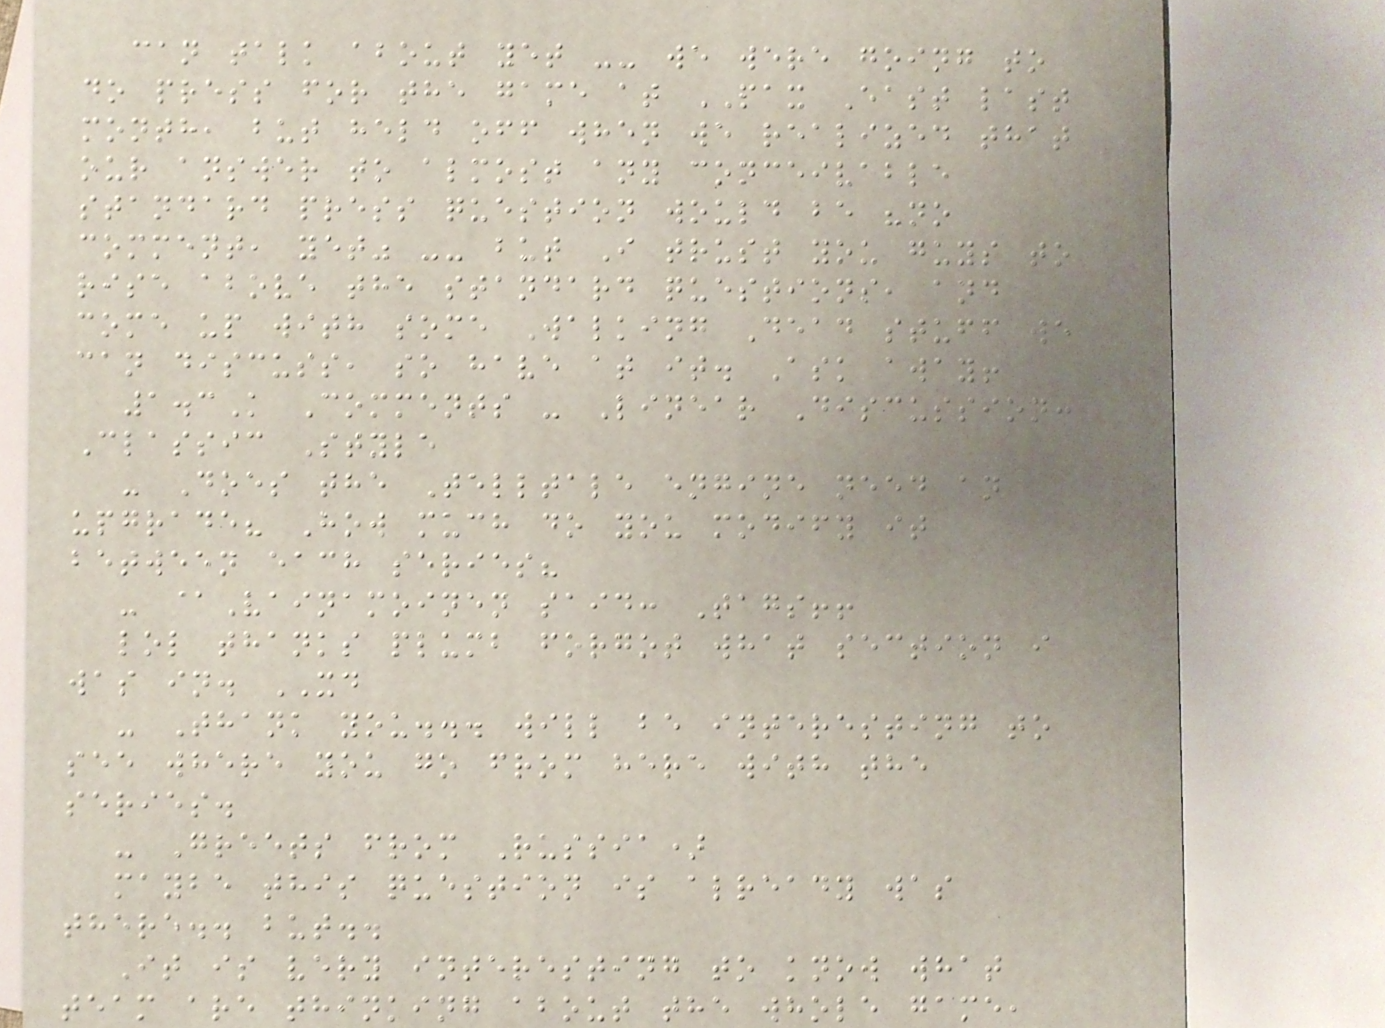can talk about yet -- we were going to
do press for the game at PAX East last
month, but held off when we realized that
our answer to almost any conceivable
standard press question would be "no
comment, yet" -- but I trust you guys to
rise above the standard questions, and
come up with some Walking Dead stuff we
can discuss, so have at it. Ask away!
1.3K Comments - Linear Discussion:
Classic Style
- Does the Telltale engine need an
upgrade? How much do you modify it
between each series?
- @Vainamoinen said: Tags!!
lol thanks plumb forgot what section i
was in. XD
- Thank you... will be interesting to
see where you go from here with the
series.
- Greets from Russia)
maybe this question is already was
there.. but..
It is very interesting to know what
team are thinking about the whole game,
